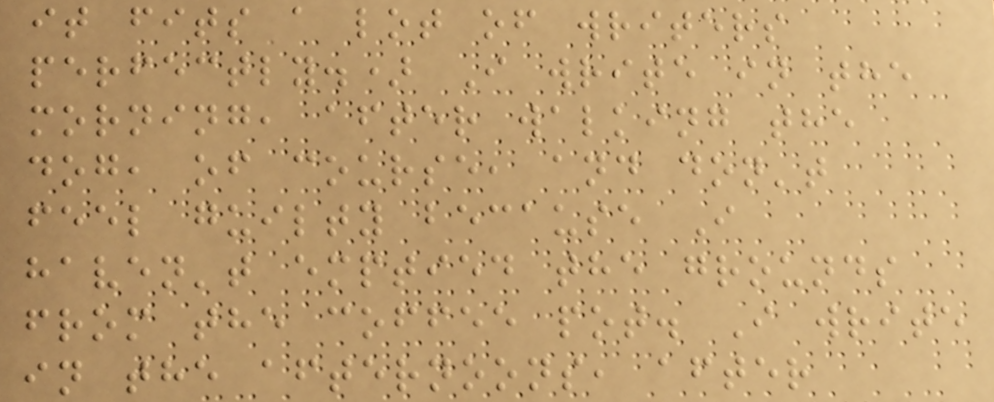it fits a lot of writers
perfectly.) I write in the
morning, after walking the
dog, of course, and don't
feel guilty because I
haven't emptied the grounds
from the coffee pot. I write
in the afternoons, after
